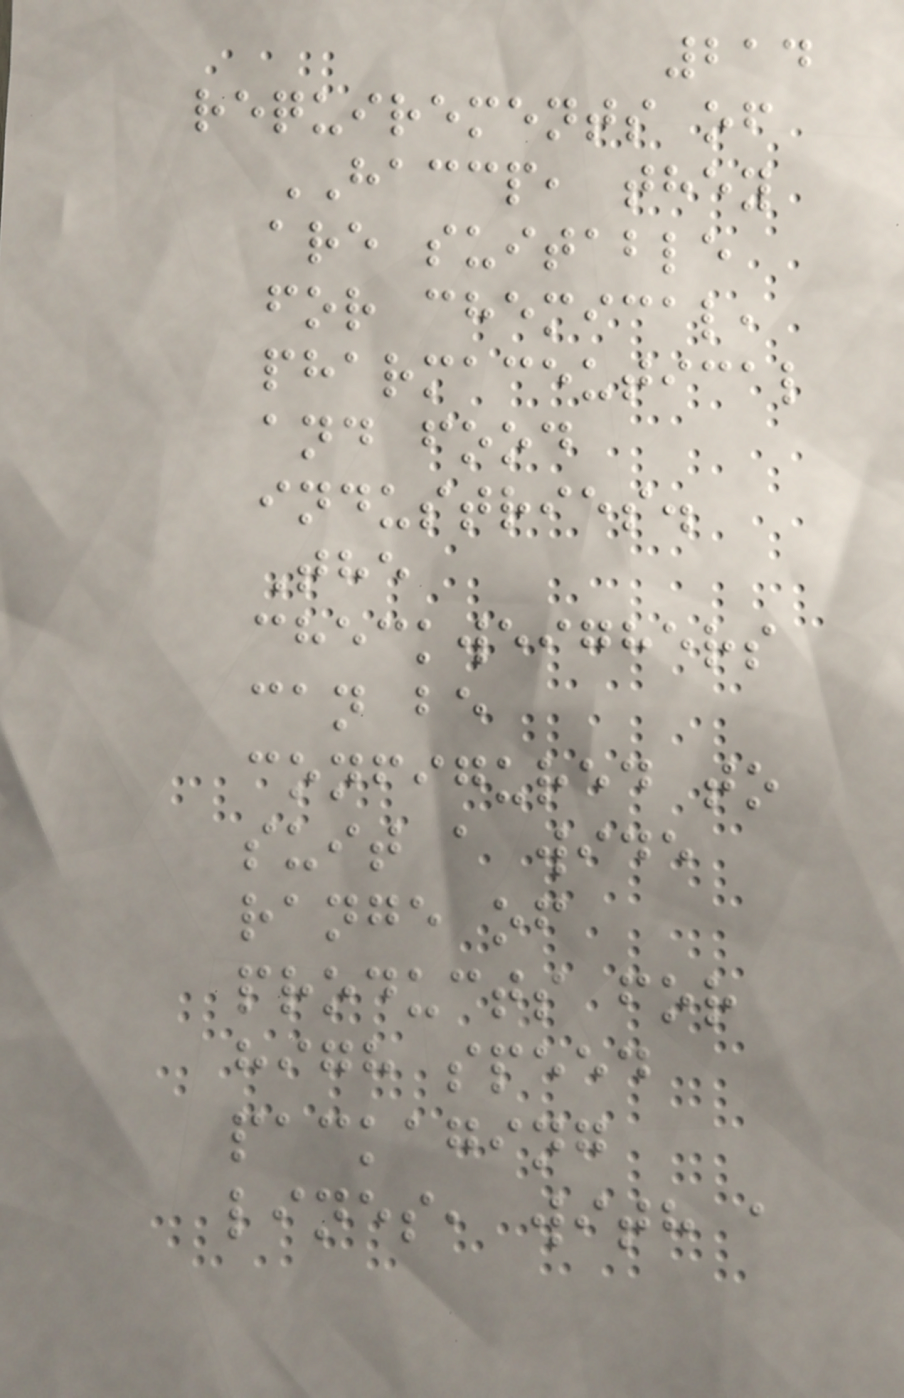214
requirements of
HACCP, they
are suitable
for chemical,
pharmaceutical
and food
industries.
The
checkweighers
can be
configured to
suit a wide
range of
products for
high speed
packaging
lines, with a
